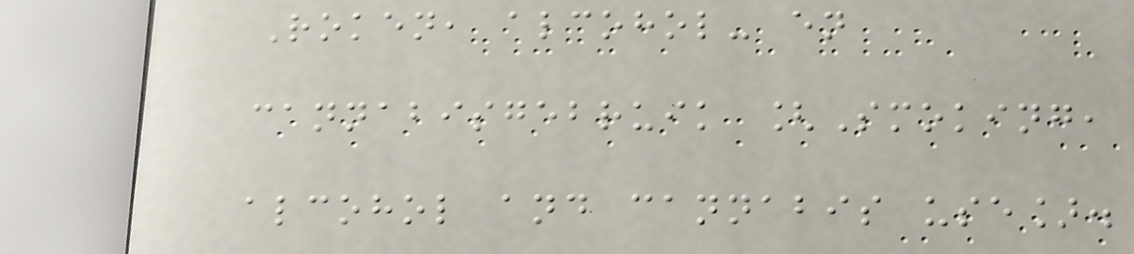Roken, alcohol- en
cannabisgebruik [Smoking,
alcohol and cannabis use].
